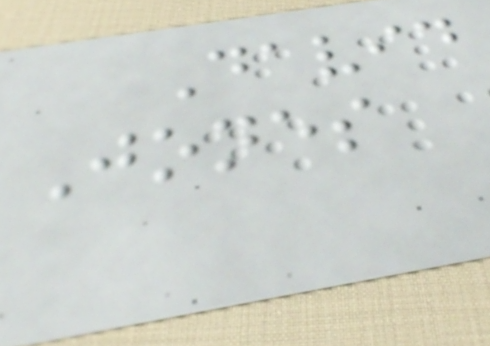David
Jones
